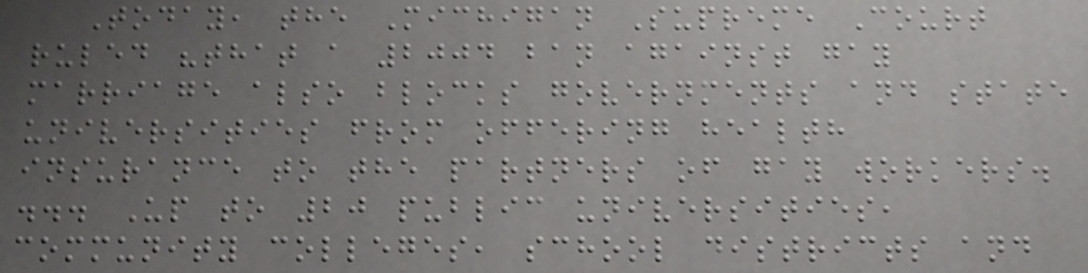Today, the Michigan Supreme Court
ruled "that a 2004 ban against gay
marriage also blocks governments and state
universities from offering health
insurance to the partners of gay workers.
... Up to 20 public universities,
community colleges, school districts and
